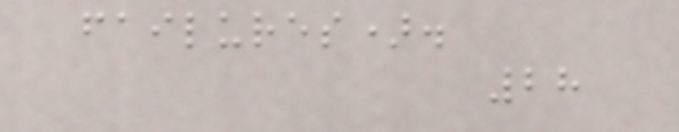failures).
28
